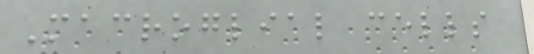Macroglial cells
